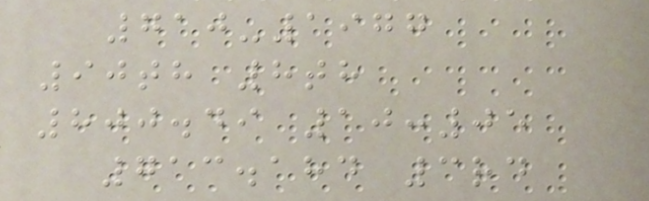710-1977
90th 8th
800.49 10:05
713.184 3rd
